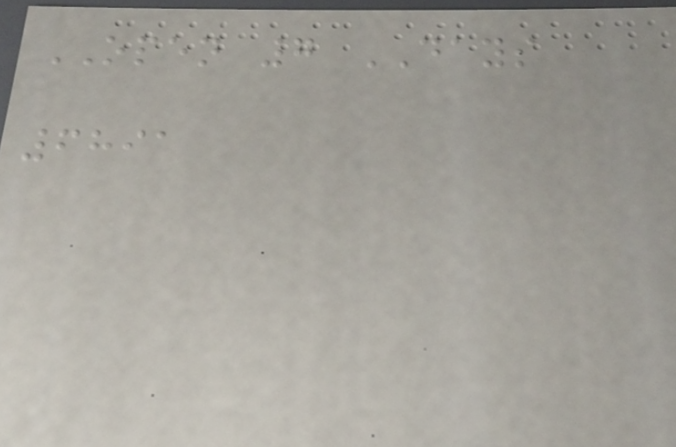OPEN 7 DAYS
6891
